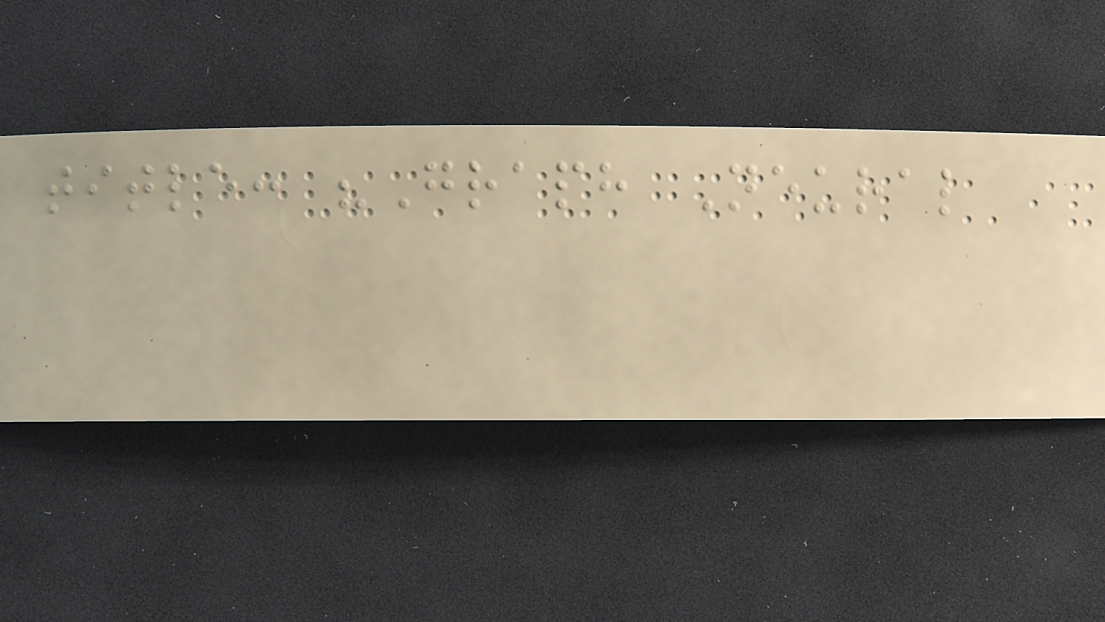title: "Graph Neural
